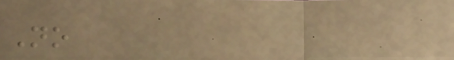No
